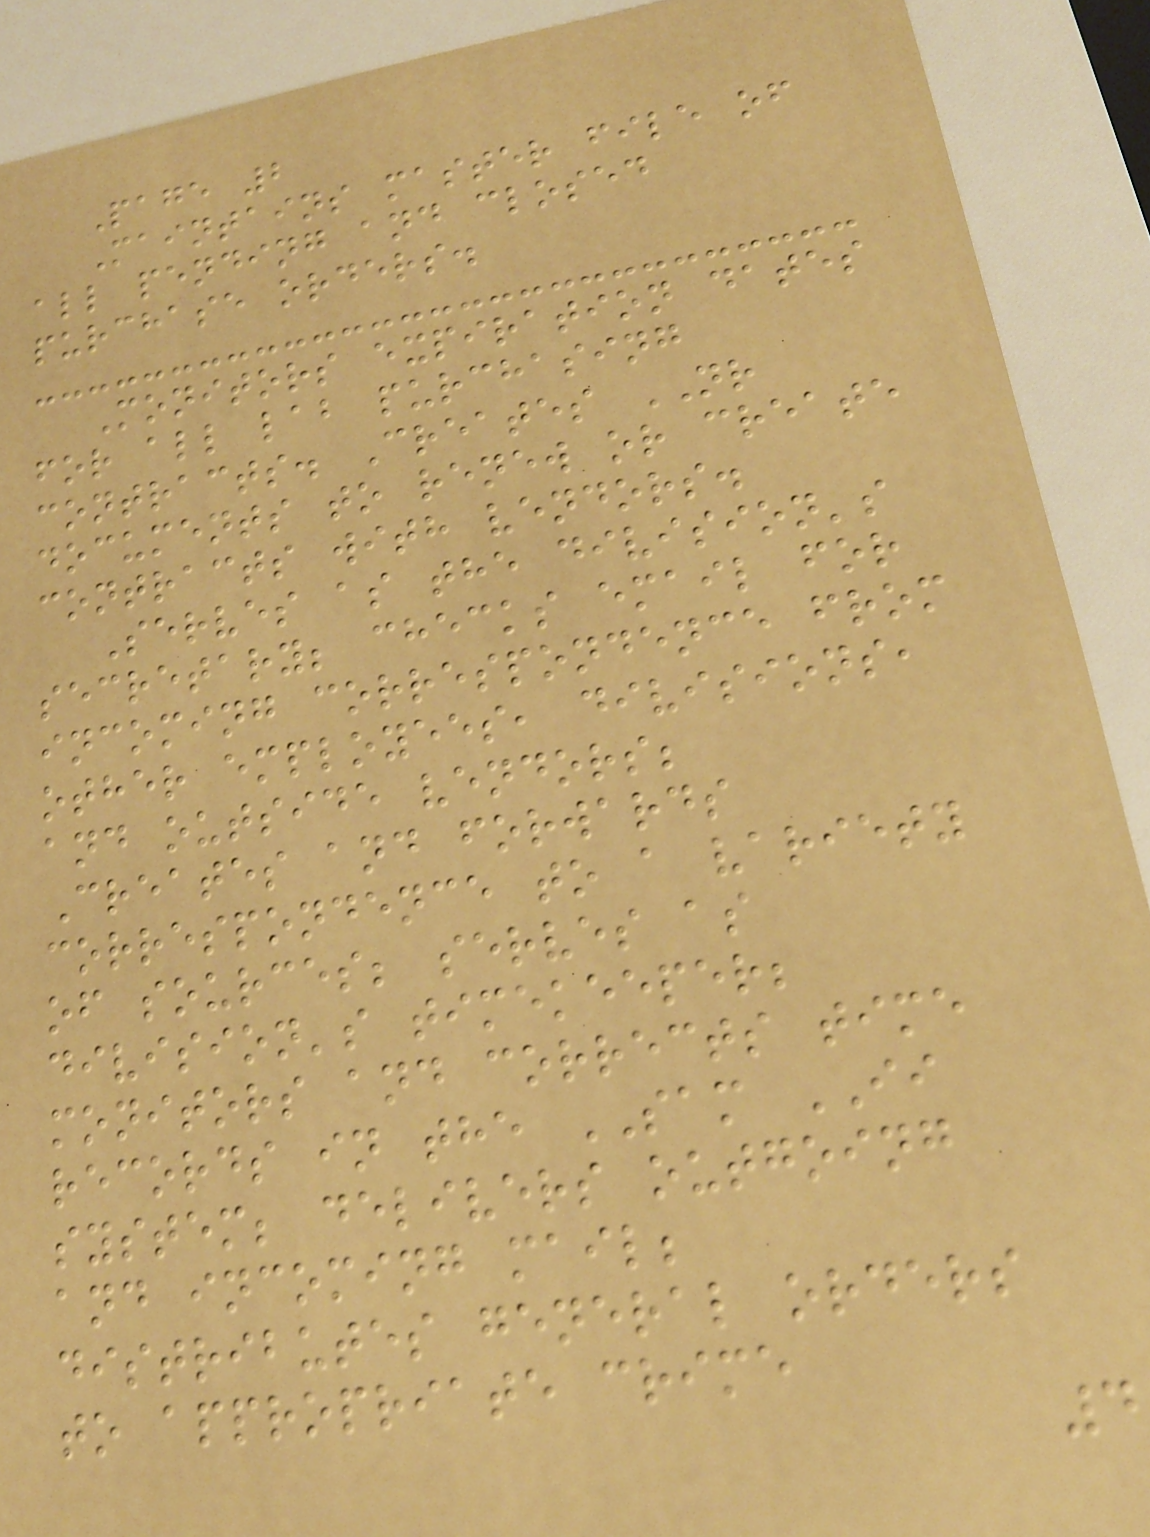Page 2
Maintains master file of
all pending and closed
purchase orders.
Monitors expiration dates
for all lab purchasing
contracts. Creates NR
documents to renew or create
contracts with vendors.
Serves as the division's
secretary; checks email for
incoming correspondence from
other employees, divisions,
and outside vendors;
Creates and forwards
correspondence to a variety
of sources; serves as
division's timekeeper;
monitors and corrects time
records in the SAM II
system; delivers outgoing
and incoming mail;
distributes general orders
to appropriate crime
4
